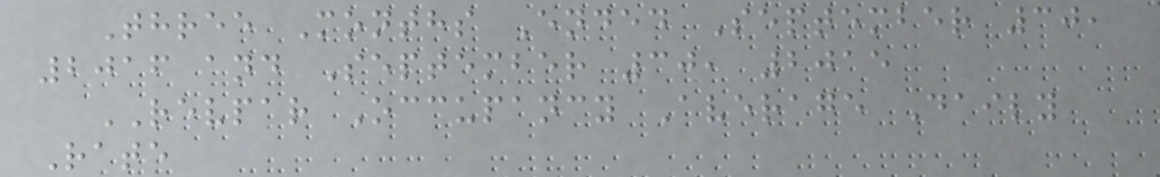Three Months Ended September 30,
2016 and September 30, 2015
REVPAR Occupancy Average Daily
Rate
